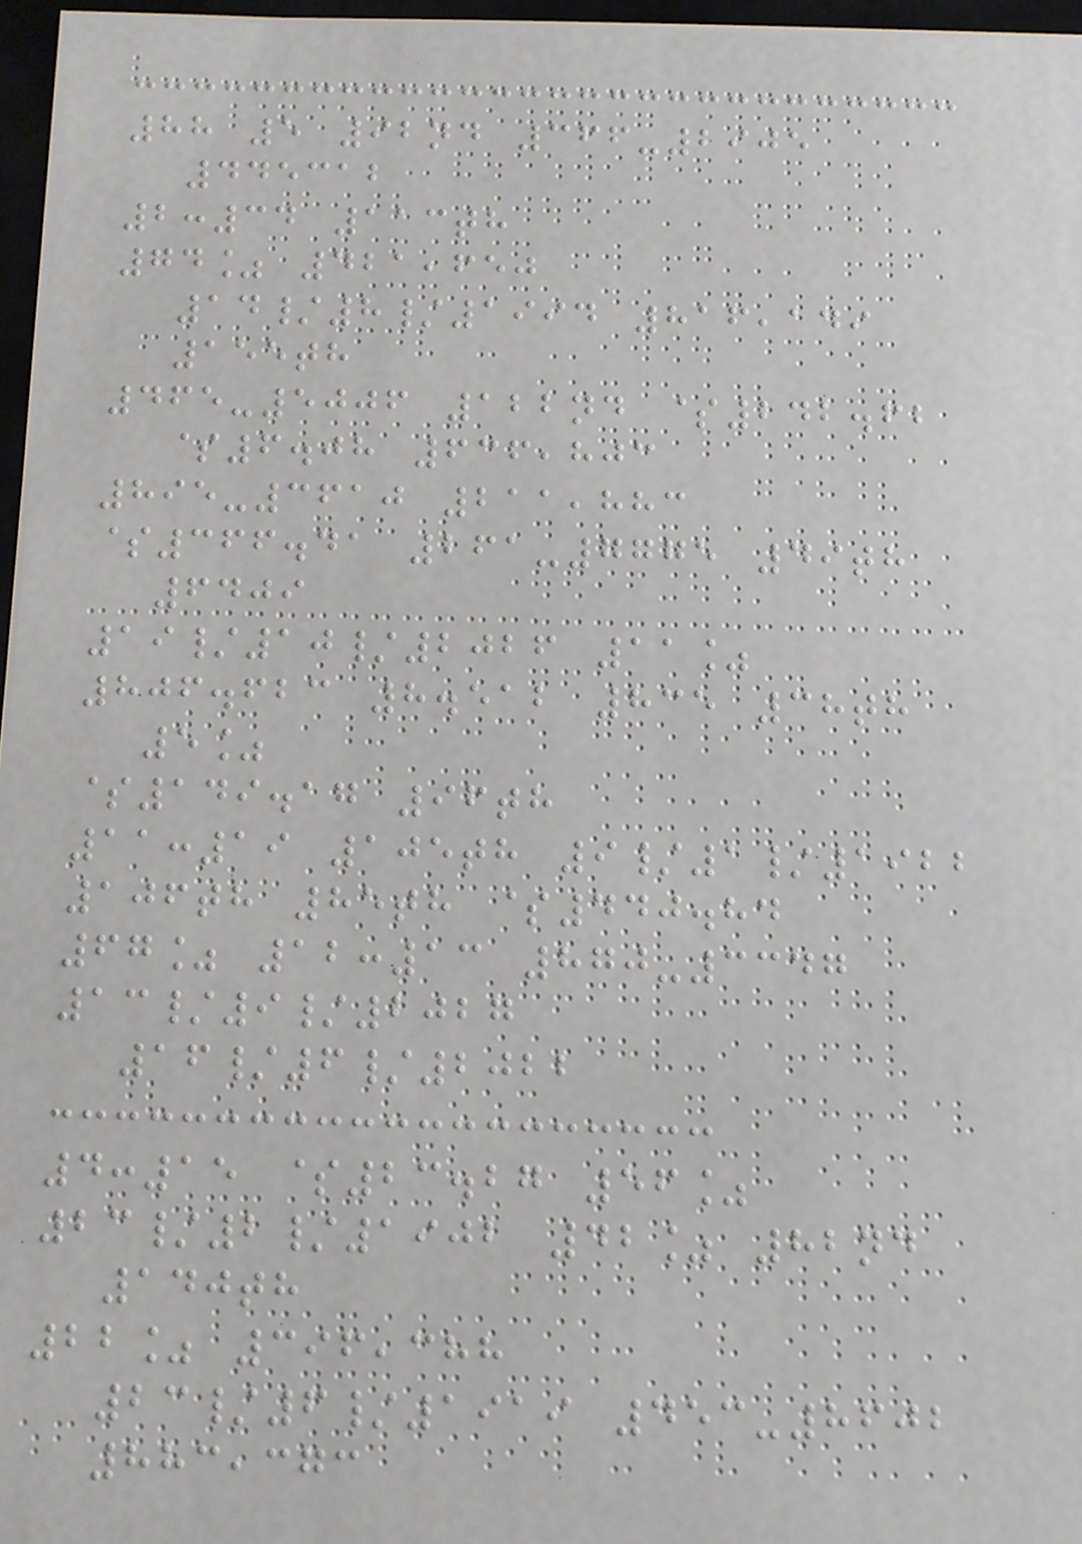88 5 92nd 366-2905
445312
2:34 113th
74% 421,650
14/8/1994 816,149
155th
465-5006 122nd $242.62
$6.08 636,803
895-3610 211,883
$366.41 261-7775 49th
6409
19/10/2026 11%
806.623 8.512 835 38th
5%
$149.17 96th
11:19 105th 9/1/1922
106th 85th $440.84
67% 12:13 870-3347
13/9/2027
16/6/2022
4:15 $23.27 56%
23/2/1902 42% 82nd
140th
22% 396,388
23/6/1919 453-8602
883,373
